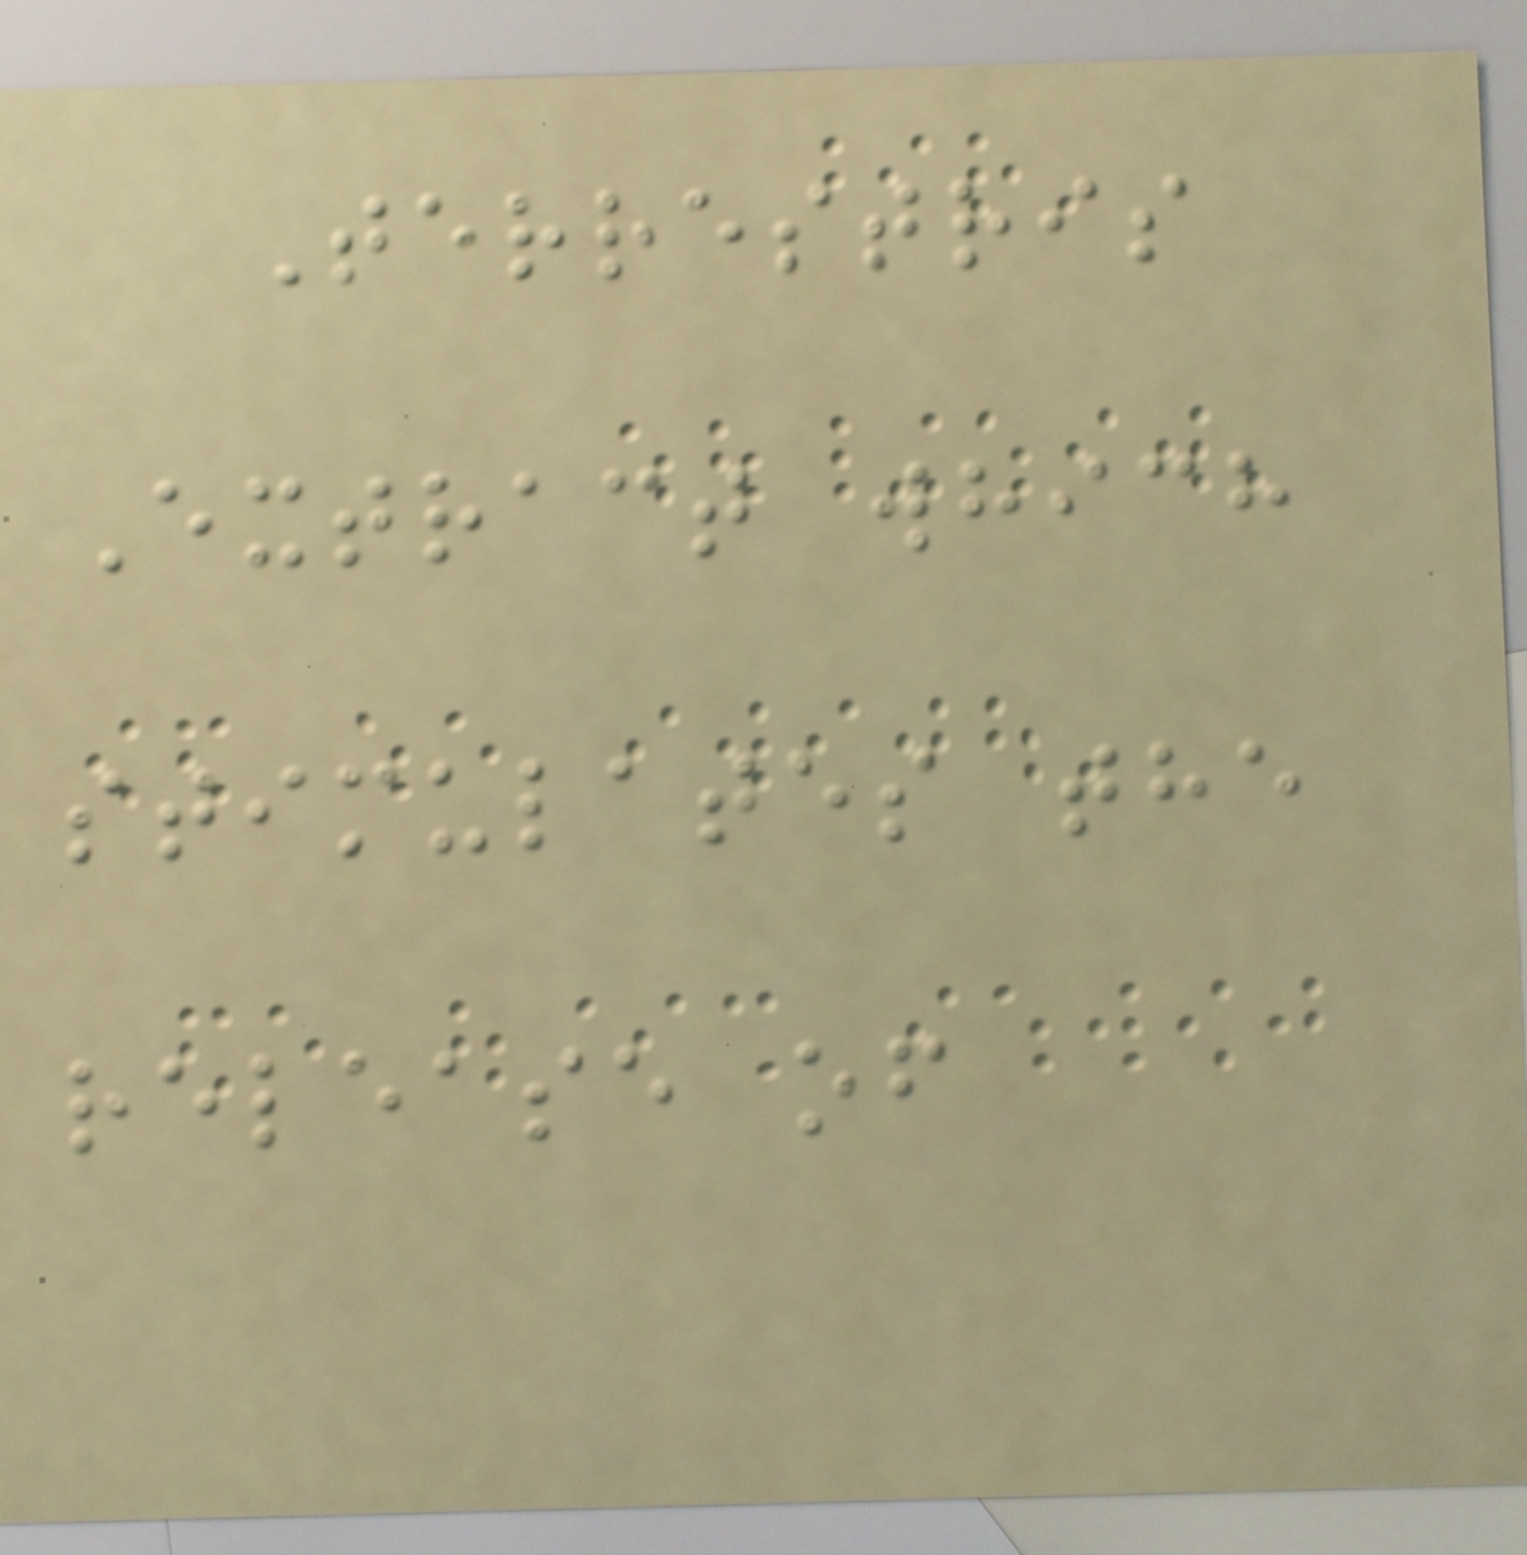Terrestris
Extract which
stimulates the
release of
